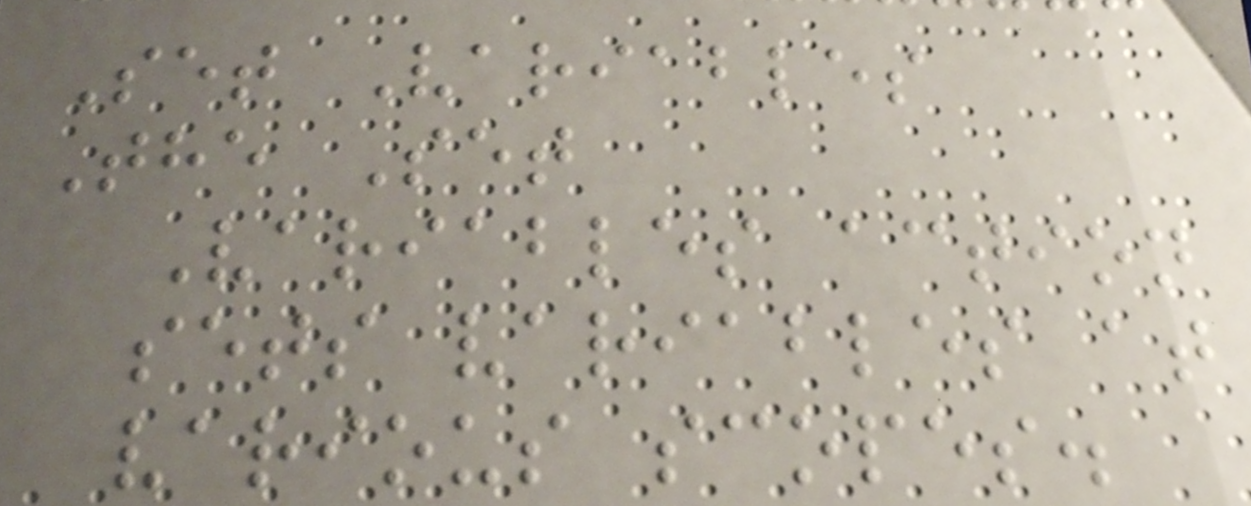Set Variables
The Set
Variables action
sets variables at
various scopes.
